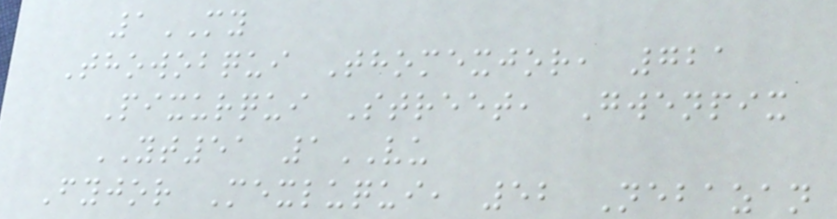1MY
Thowobqui Thomexjor, 721
Pixurqui Street, Gwenpix
YT51 1VU
Fyjor Mexluqui, 52 Nebazan
